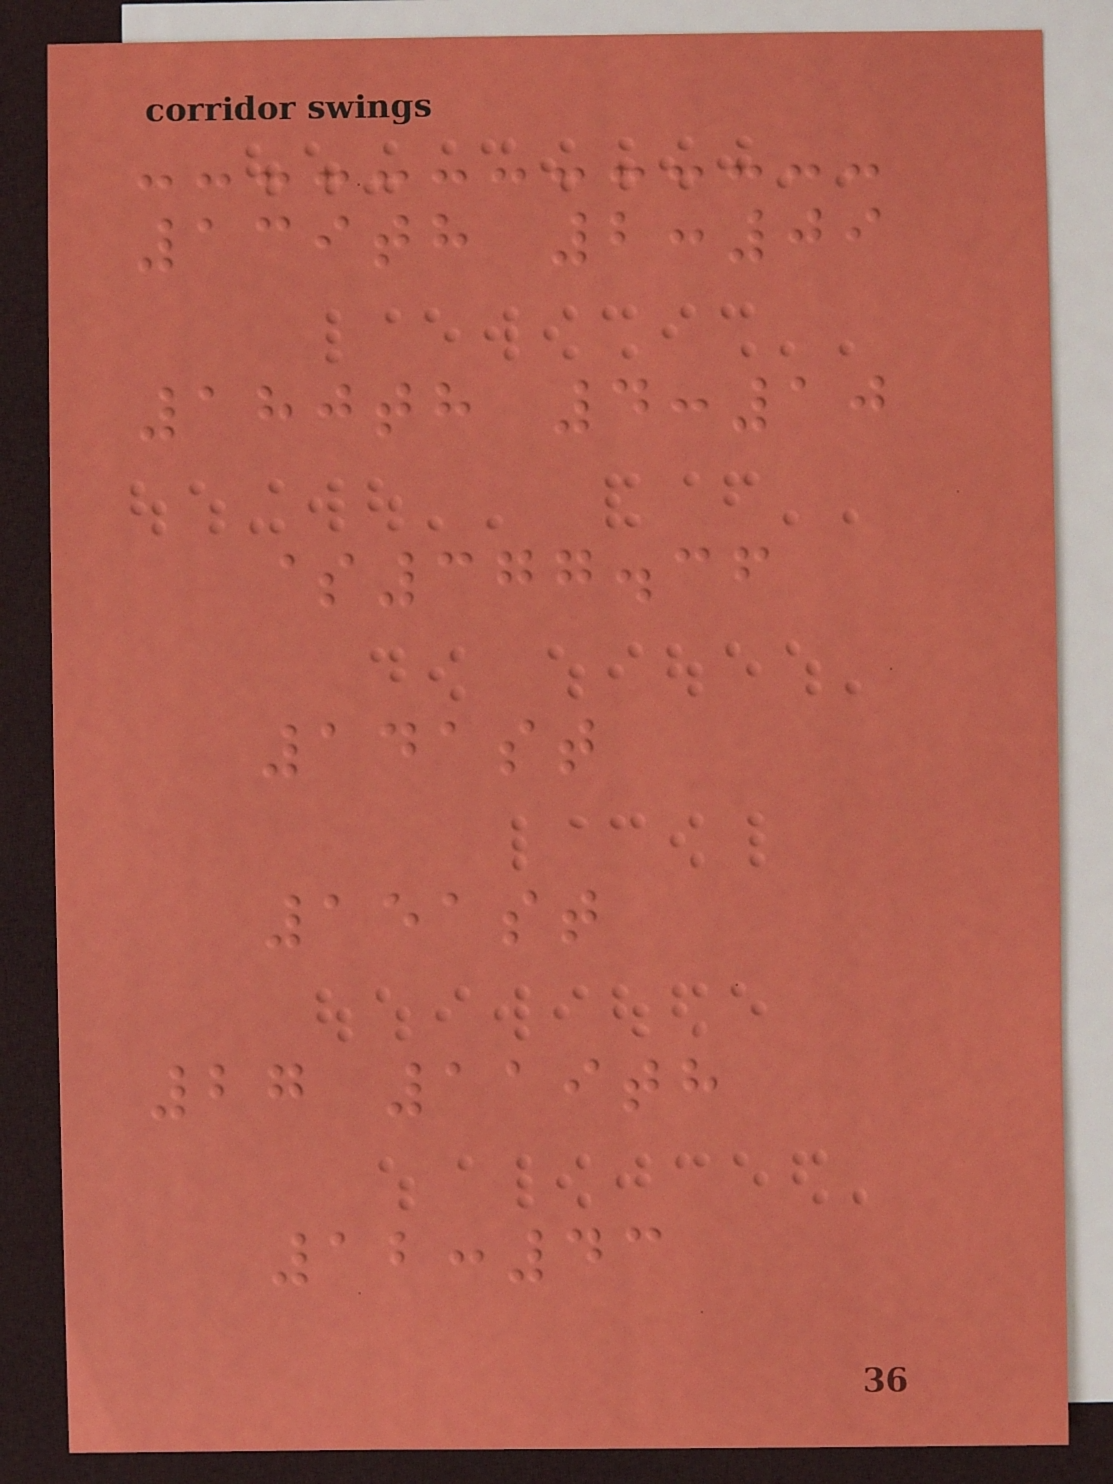139th 2:09
180th 4:10
$377.36
141st
151st
27 119th
12:43
